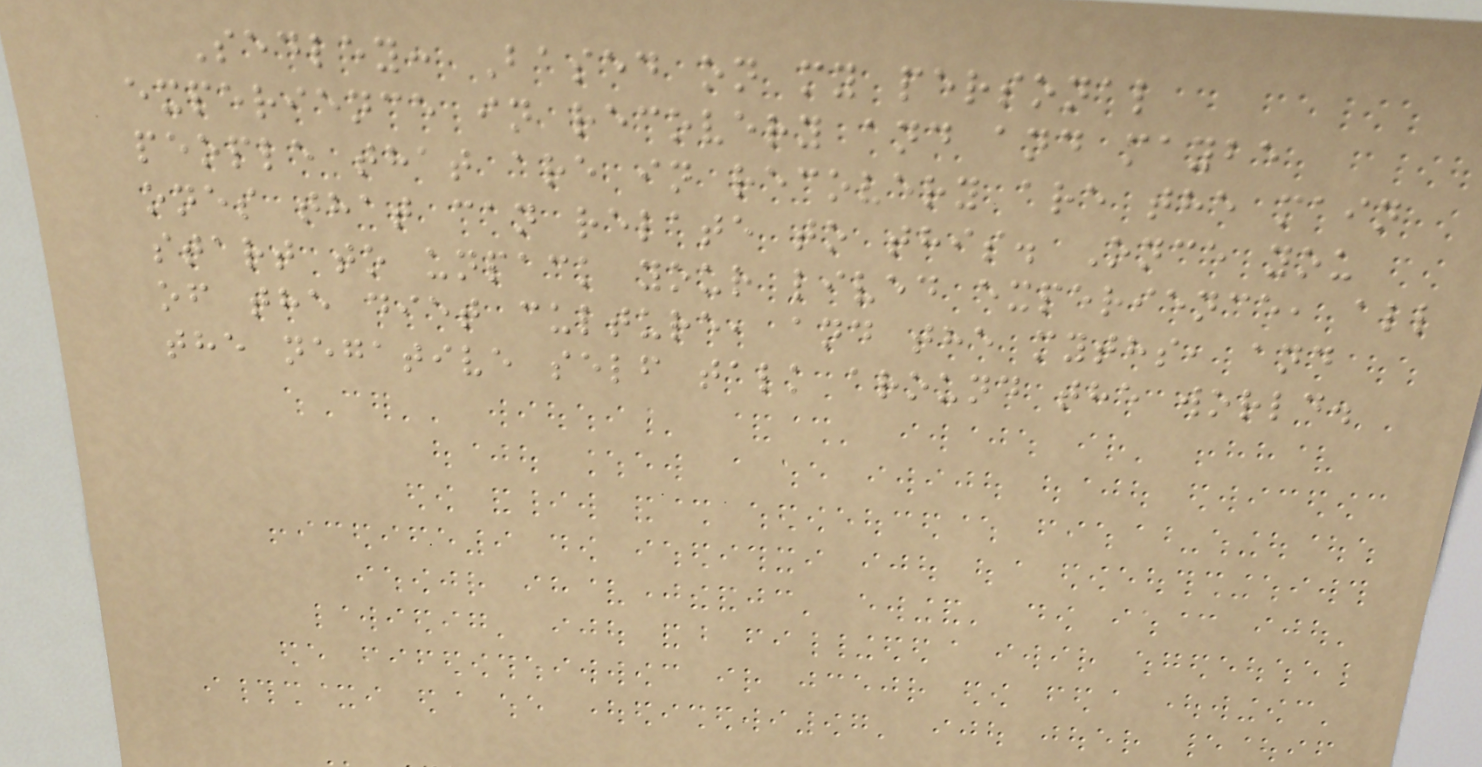Sedley: Based on my personal
experience in recovery and and maybe
people that are in recovery are the main
ones that can relate to this. Once you
start to unpack your lived experience, all
of the diet culture, and the myths, and
the negative self talk around the world.
